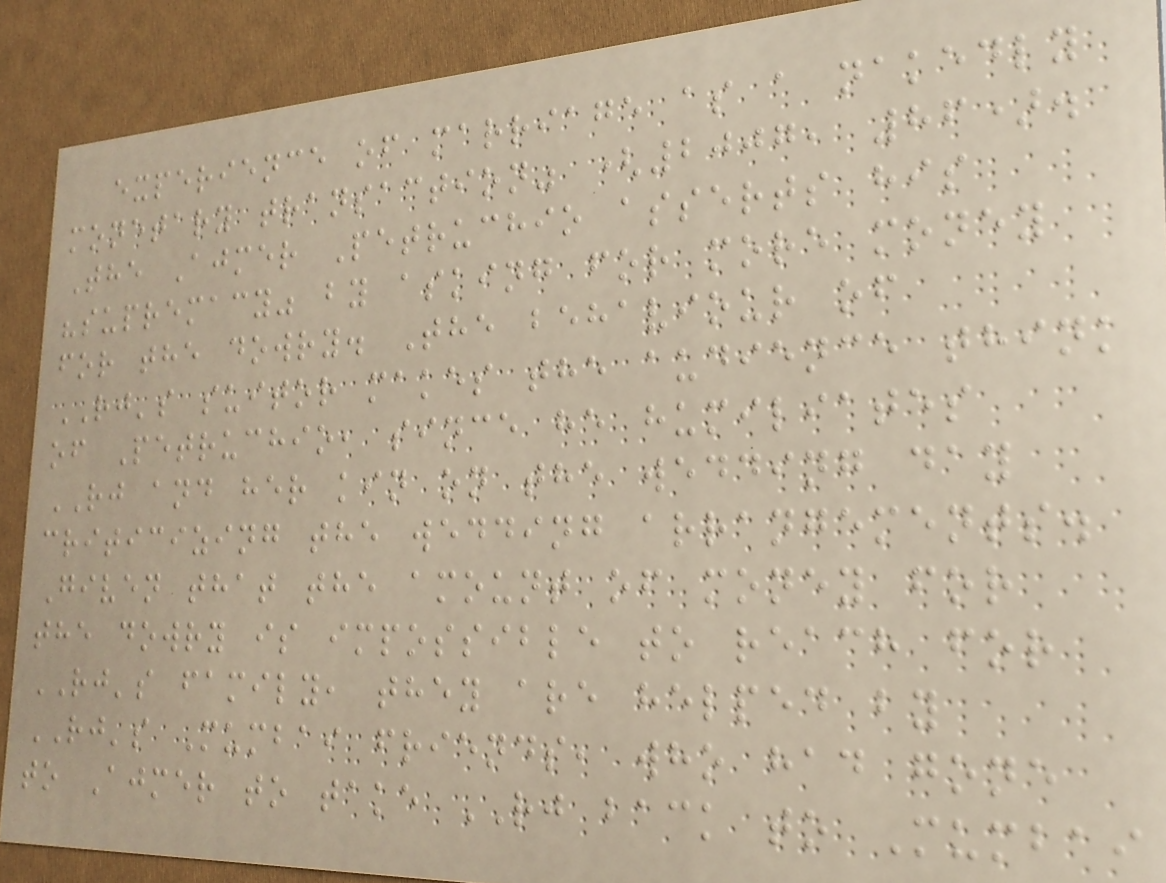experience of marriage as a nakedly
monetary transaction" (2007, 86).
The Ajmer Petruchio asserts his
"supremacy" by asking for more money
for the dowry. The behaviour of
RJ's suitor makes the audience think
of Petruchio, since he humiliates
RJ and her kin on the wedding day
criticizing the wedding arrangements.
Given that the amount of money for
the dowry is impossible to reach for
RJ's family, they are helped by
RJ's Mumbai friends, who had gone
to Ajmer to take RJ back to Mumbai
